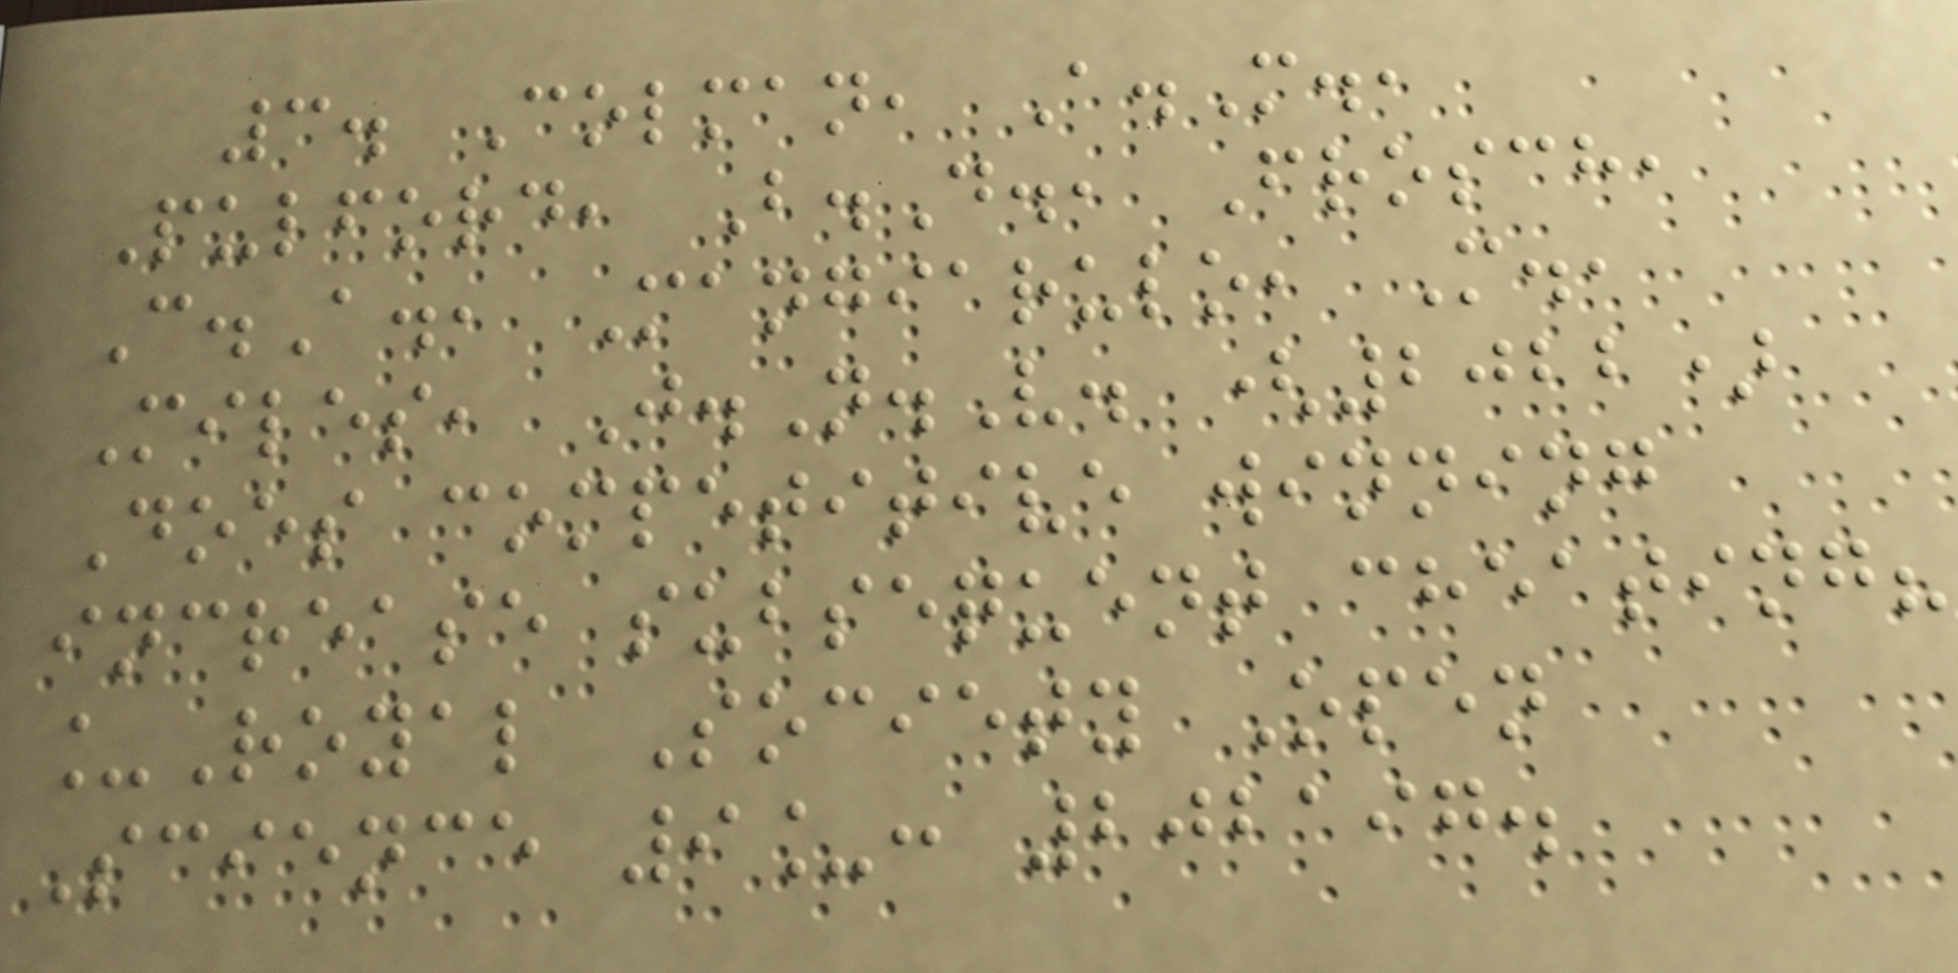3. Colman, A.M.,
Pulford, B.D., Frosch,
C.A., Mangiarulo, M.,
Miles, J.N.V. (2022)
Does competitive winning
increase subsequent cheating?
_Royal Society Open
Science 9_: 202197.
